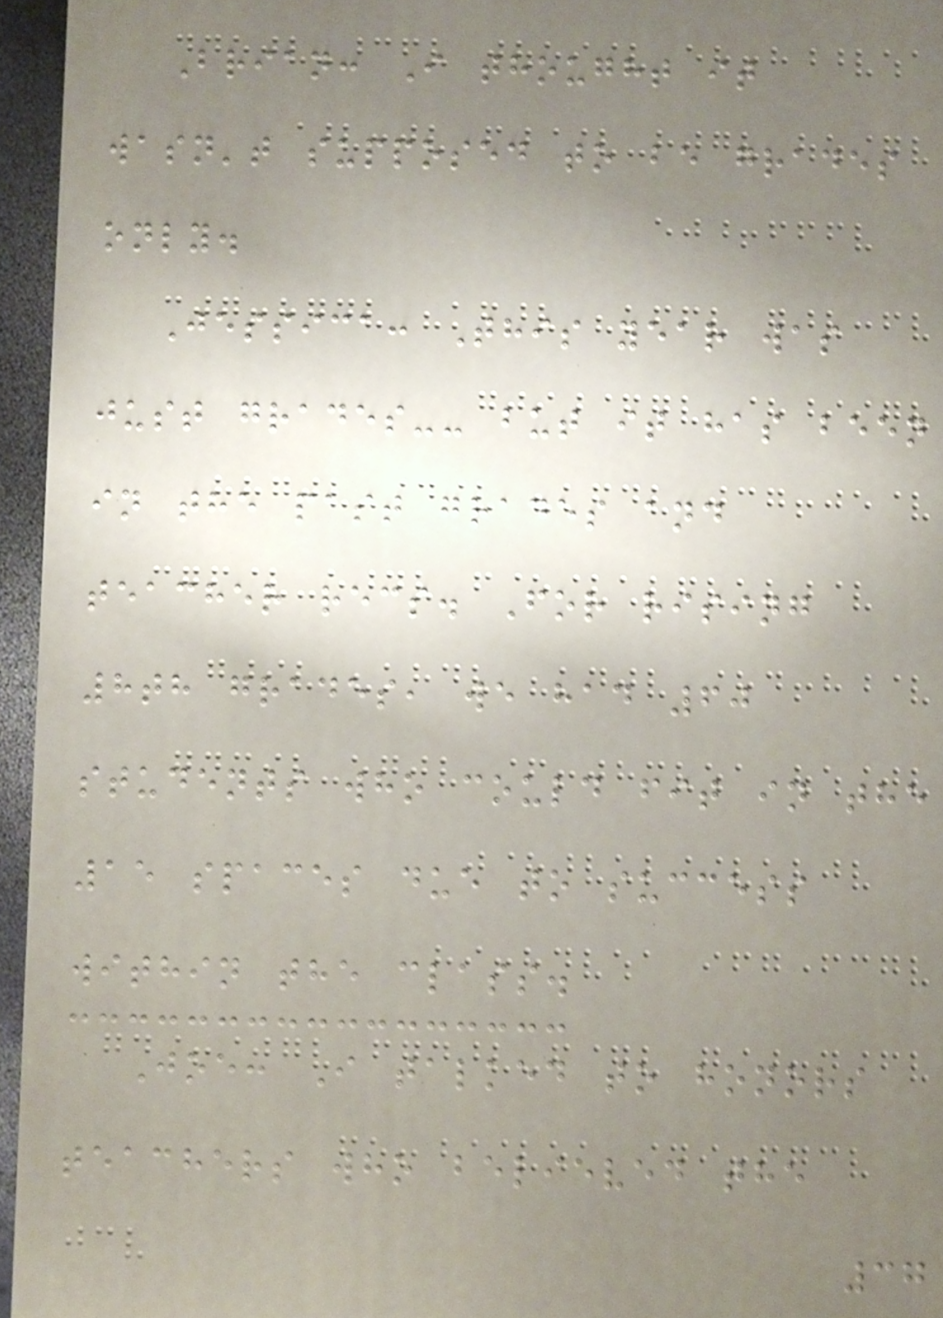Brian: I thought it
wasn't supposed to be grades
only.
Jessica: This year was
just grades-- but it has been
in the past grades and
teacher recs. For rising
8th grades, we had 60
students who could fit in the
15 spaces due to success
within the class.
Joe: I talked to honors
teachers who believed the
37
